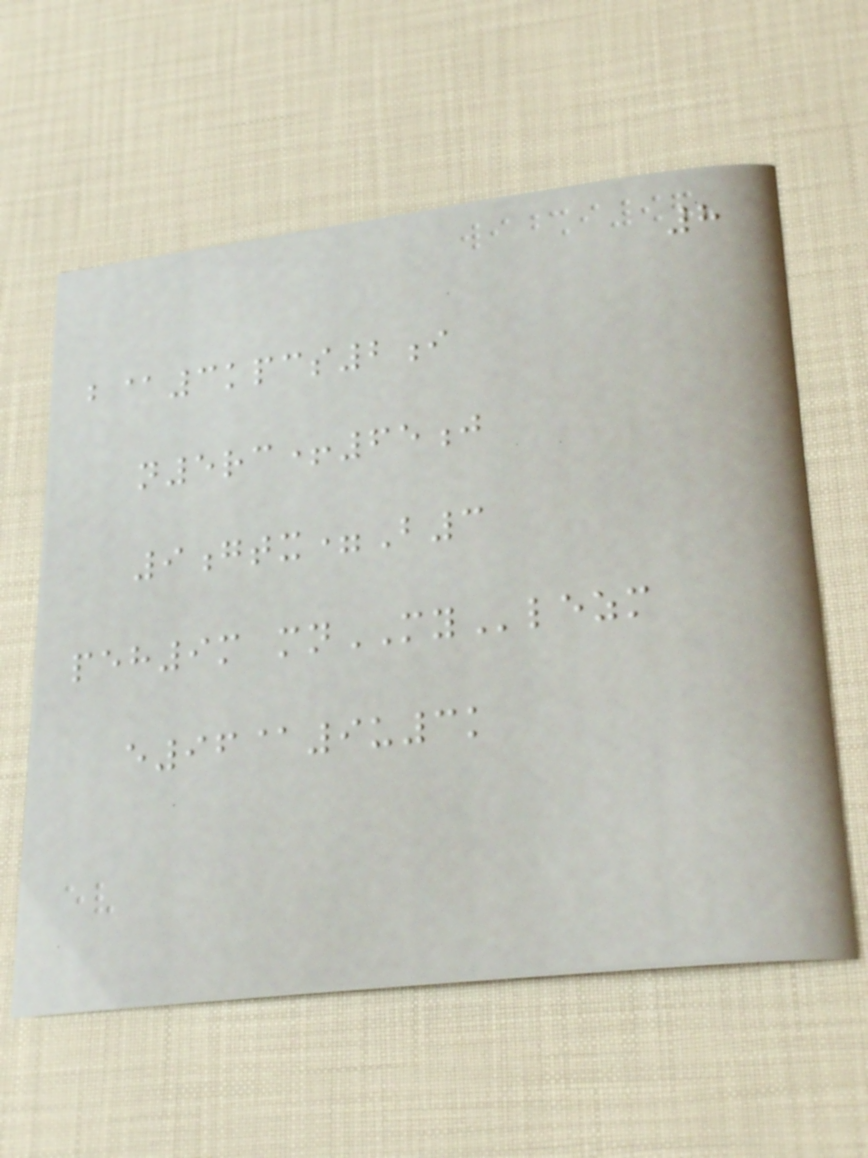8
b@3kpcs2i
n5rc+65j
9gtx=B3
peh9m mnMYlezm
e96@9u3k
